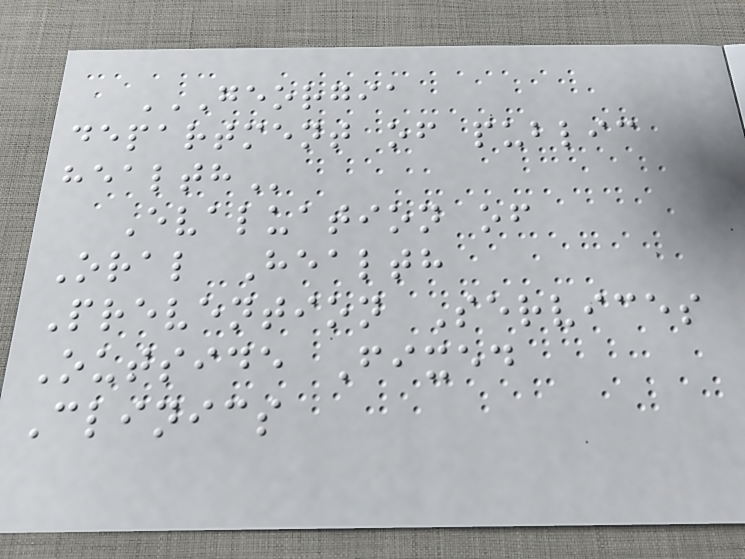GEORGIA
DEPARTMENT OF PUBLIC
HEALTH
Evaluation of
Oral Health
Prevention Services
Outside Fixed
Clinics
